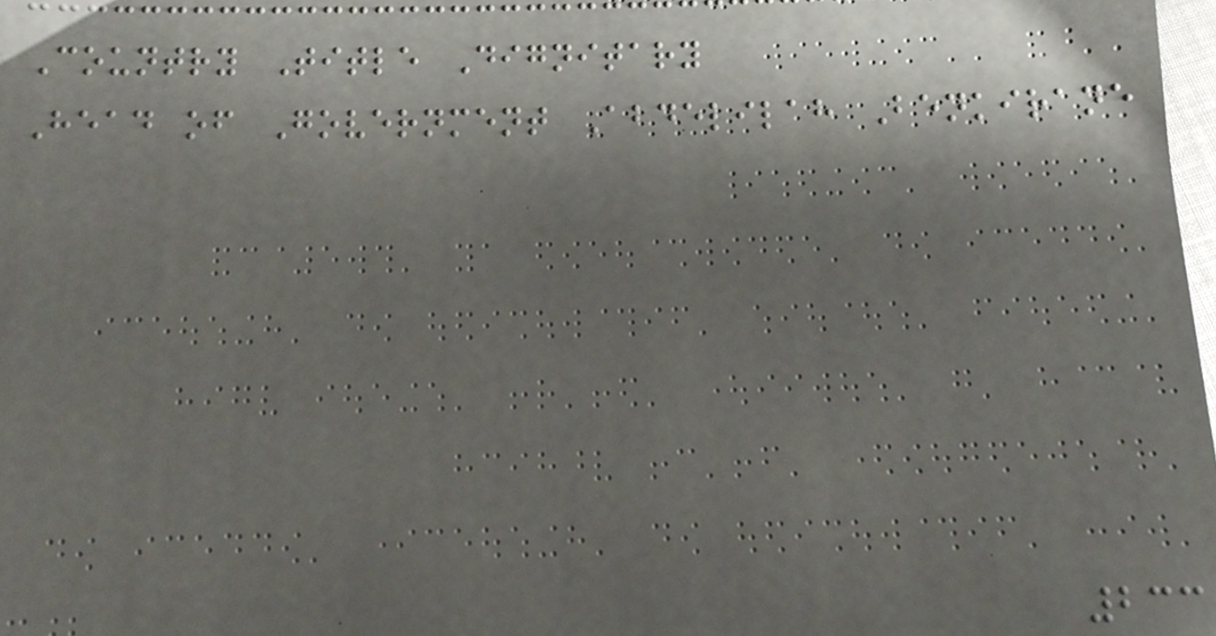Country Title Dignitary
Head of Government Abdelilah Benkirane
233
